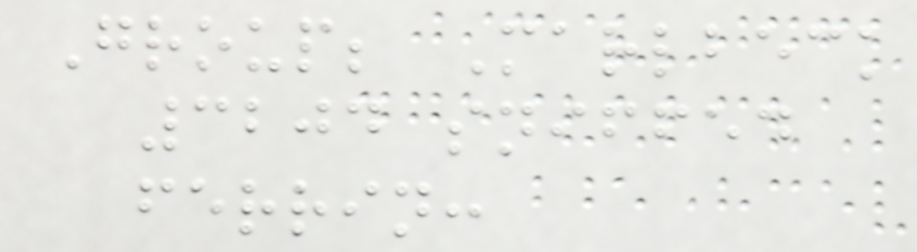Group; Marlbeck
3204 sniffed
ferrin:
